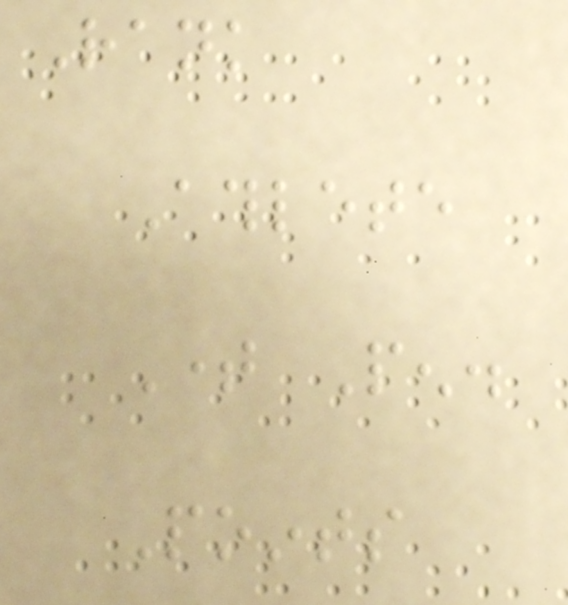Rank
Athlete
Time Pen.
Points
